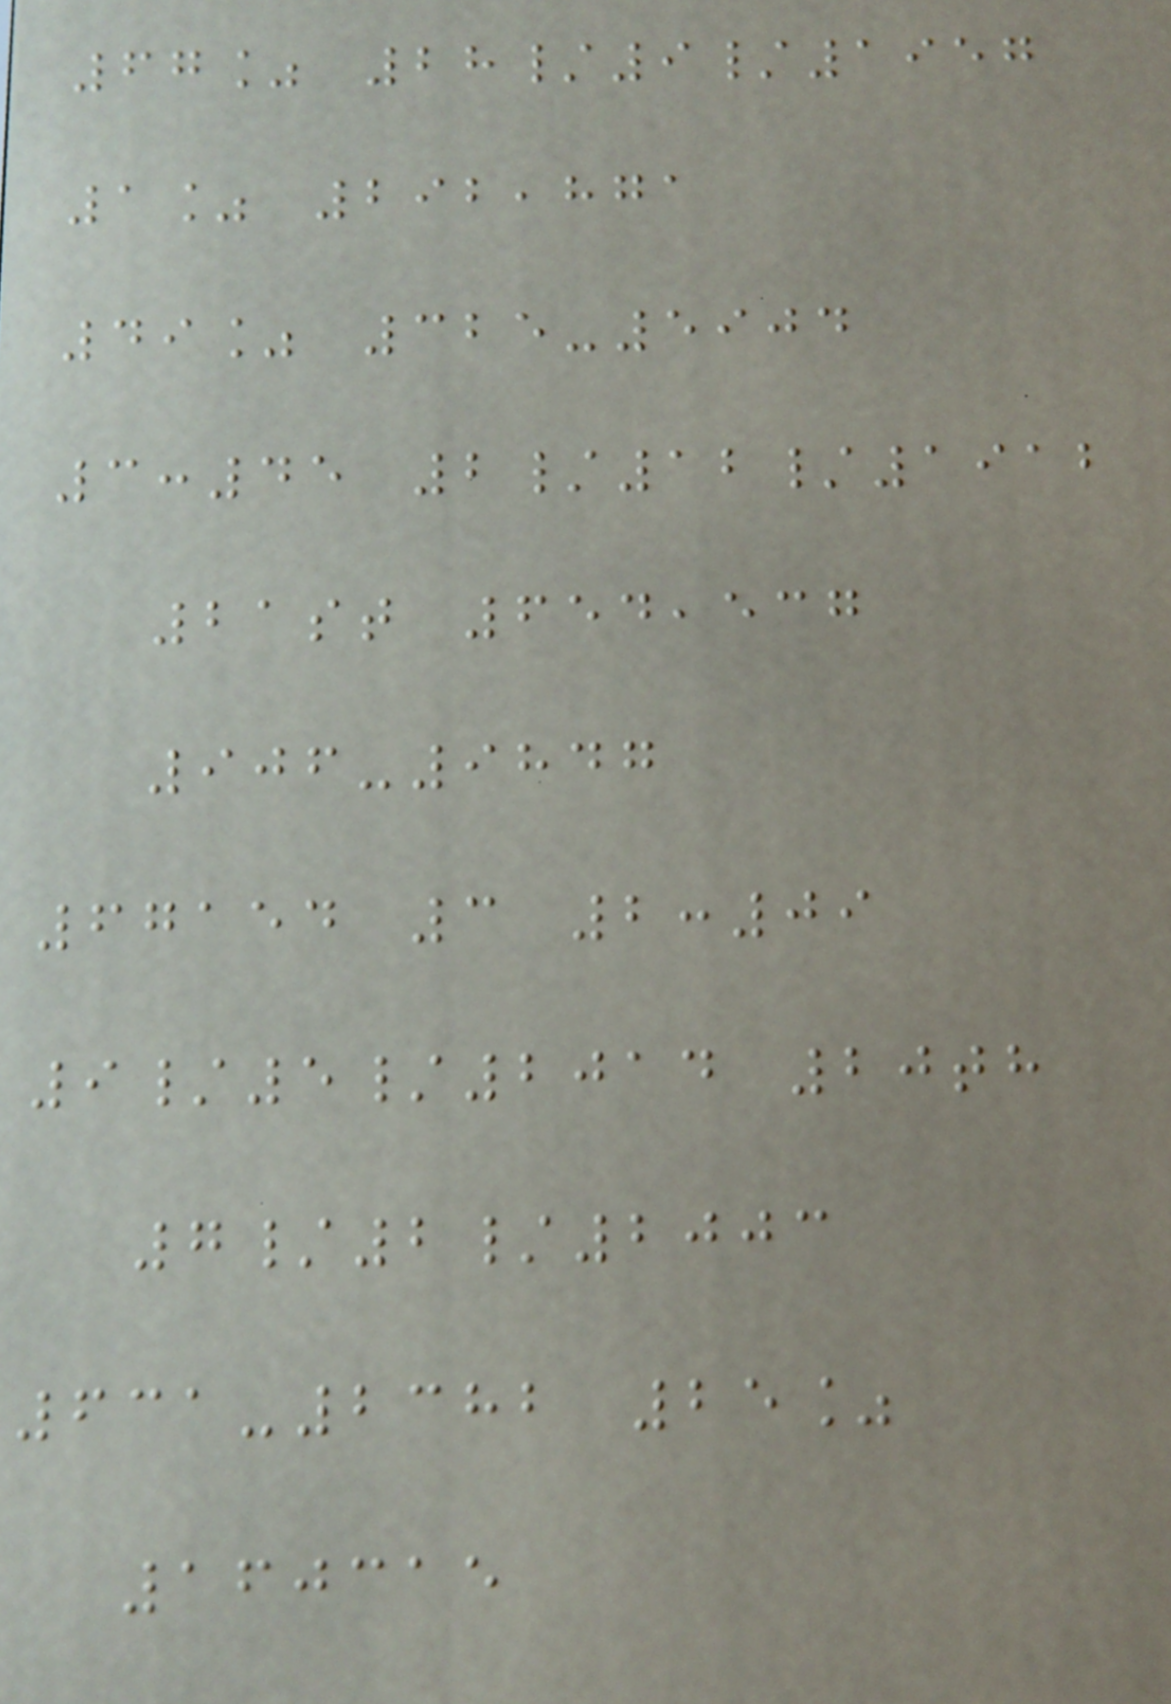67% 28/9/1957
1% 292,871
49% 325-5904
3:45 2/12/1912
21st 654,537
906-9847
67154 3 2:09
9/5/2014 20th
7/2/2003
631-2382 25%
160315
